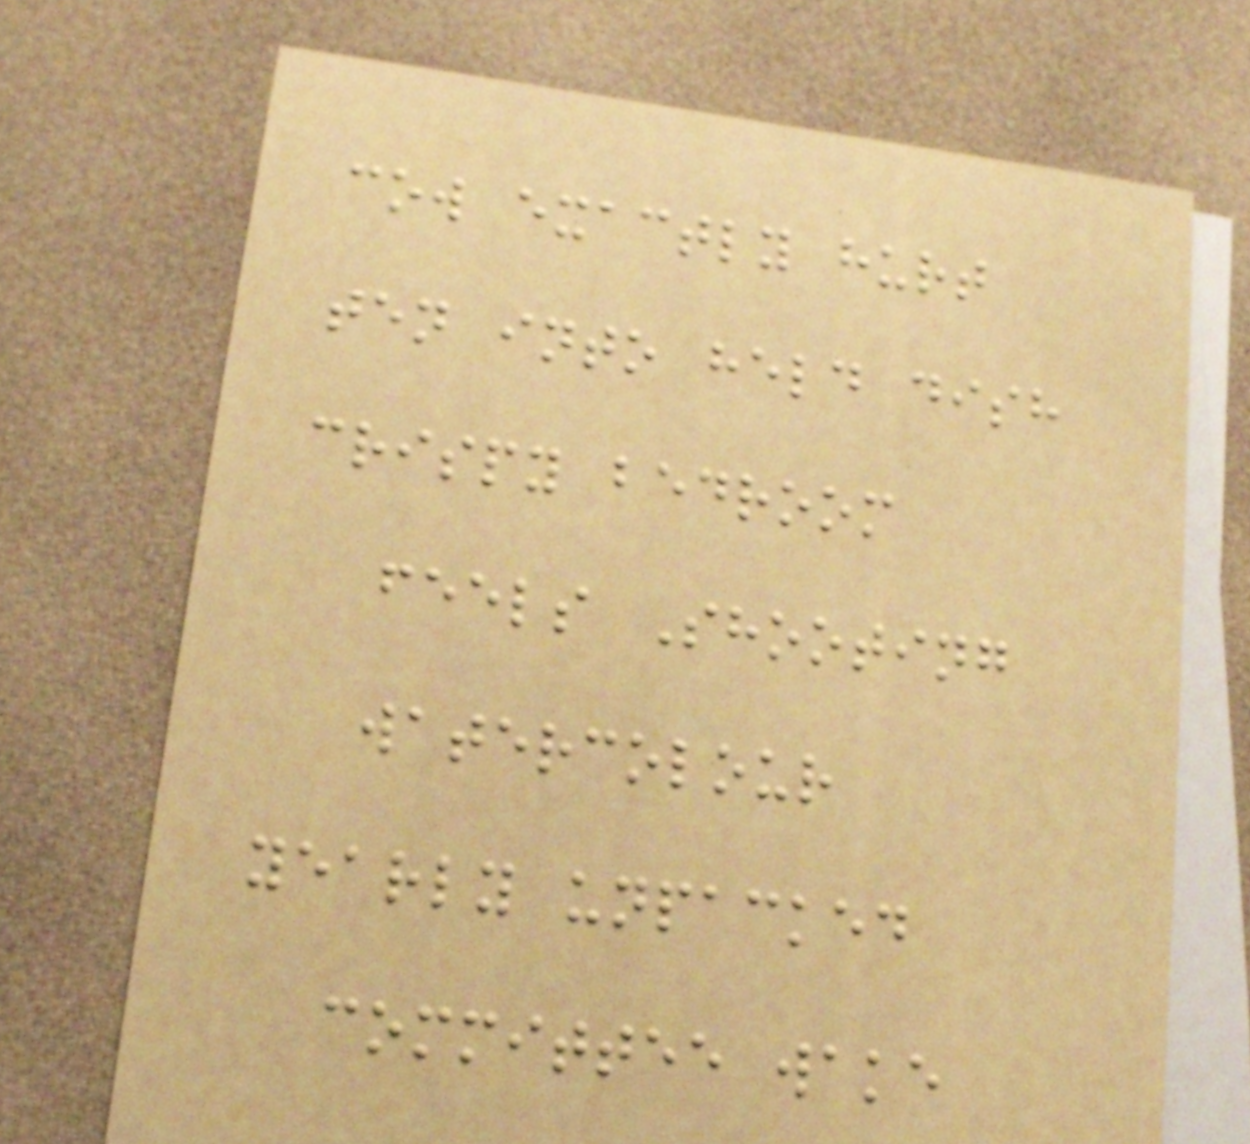cow exactly hurt
ten into held dish
crispy bedroom
feels Shooting
watercolour
yearly unpacked
committee wake
